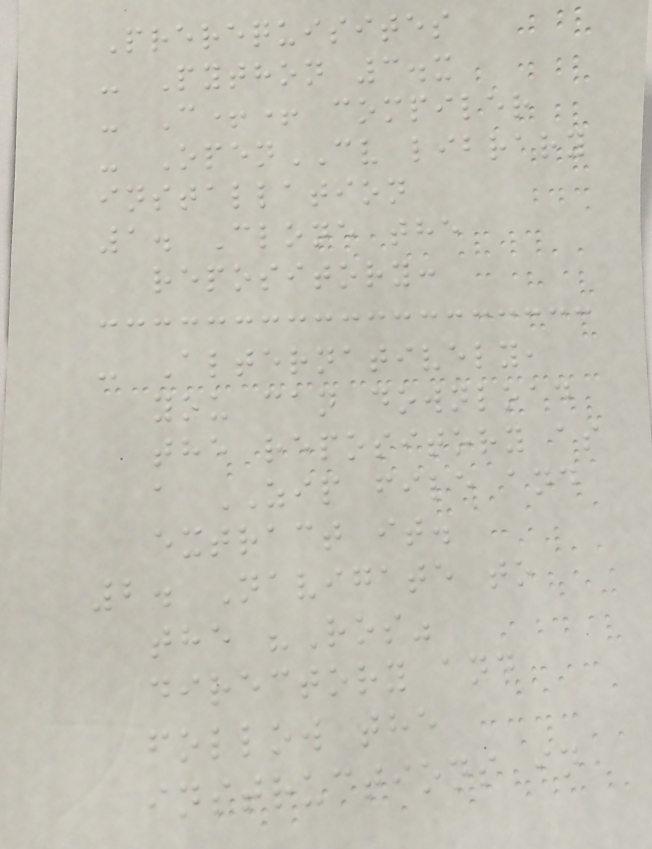Prerequisites
- Python 3.x
- C++ compiler
- OpenCV library
installation
1. Clone the
repository:
- Alternatively,
you can download
the repository as
a ZIP file and
extract it.
2. Navigate to
the "Ros"
directory and
follow the
instructions in
